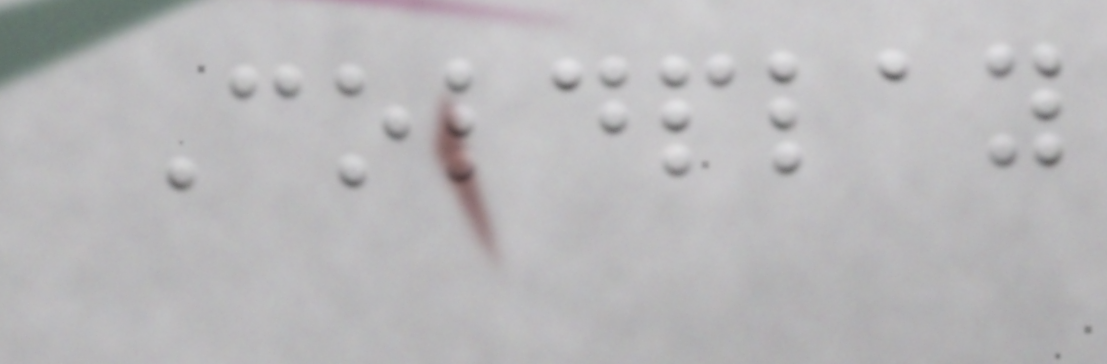Coldplay
